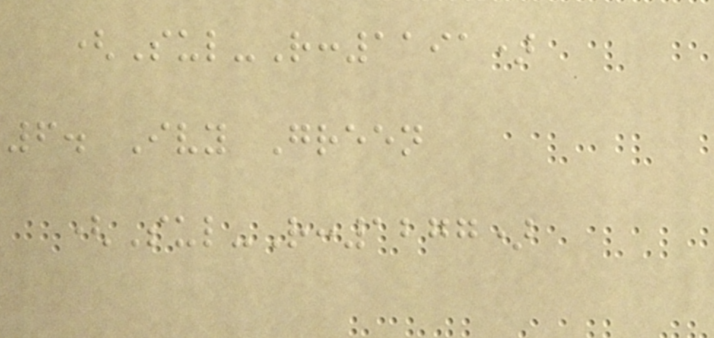(Sul-R:1191)
6. Ivy Green
(Sul-R:1277)
